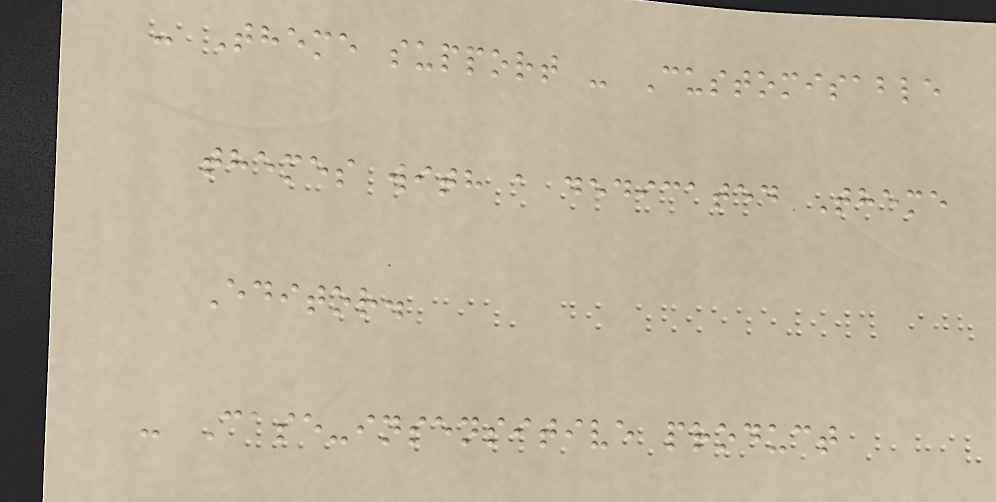- Theme support - Customisable
themes with a dedicated Theme
Editor.
- Case-insensitive product
